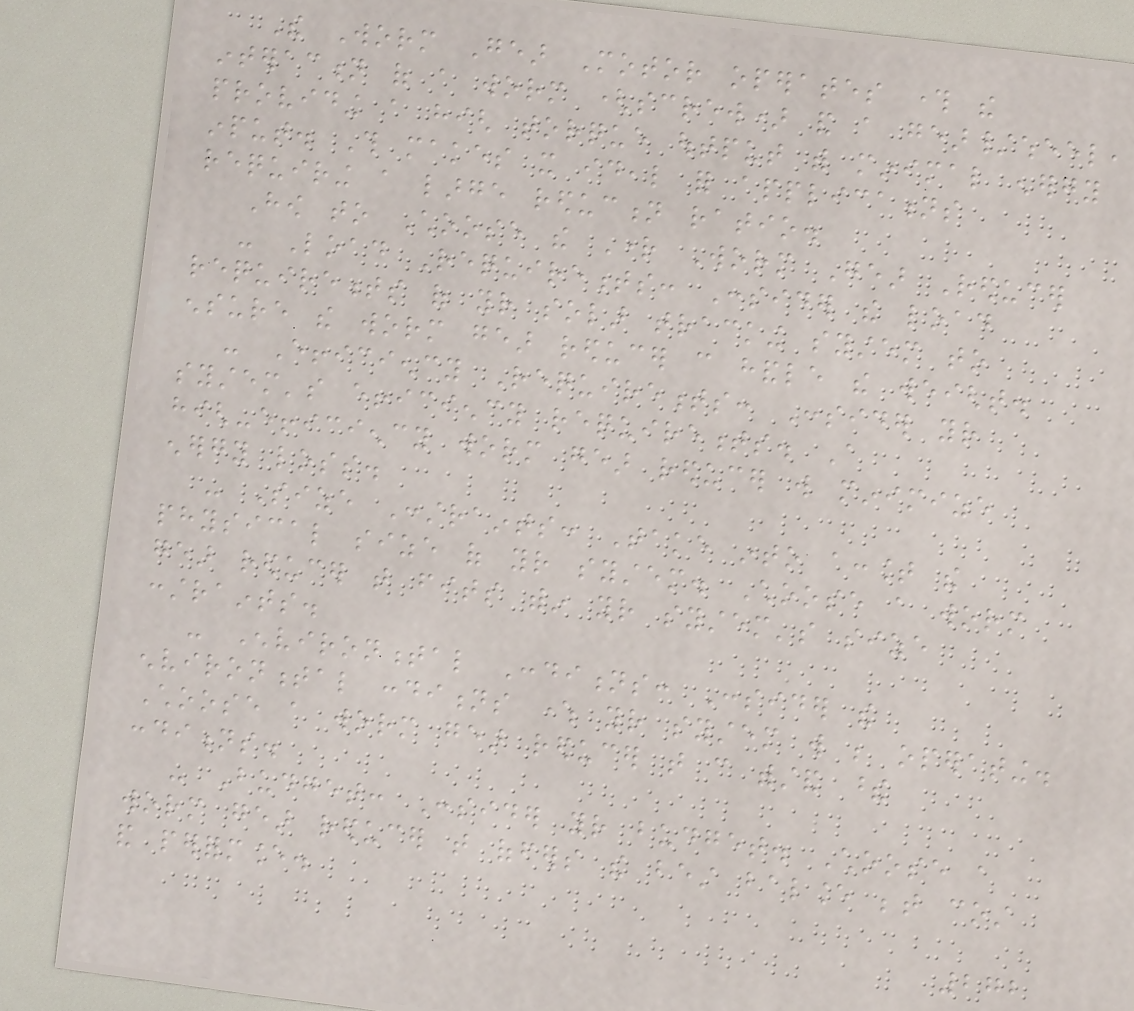The Worm Gear Motor operates through the
interaction of a worm (screw) and a gear/wheel,
providing a high torque output with minimal energy
input. This makes it ideal for applications
requiring a large reduction ratio.
How to Choose the Right Worm Gear Reducer
- Load Requirements: Consider the load
requirements of your solar tracking system to
ensure the worm gear reducer can handle the weight.
- Efficiency Requirements: Consider your
system's efficiency requirements. A
high-efficiency worm gear reducer will minimize
energy loss.
- Size Constraints: Take into account the
physical size of your system. Choose a worm
gear reducer that fits within your system's size
constraints.
- Environmental Conditions: Consider the
environmental conditions where your system will be operating.
Choose a worm gear reducer that can withstand these
conditions.
- Budget: Consider your budget. Choose a
worm gear reducer that offers the best balance between cost
and performance.
272
